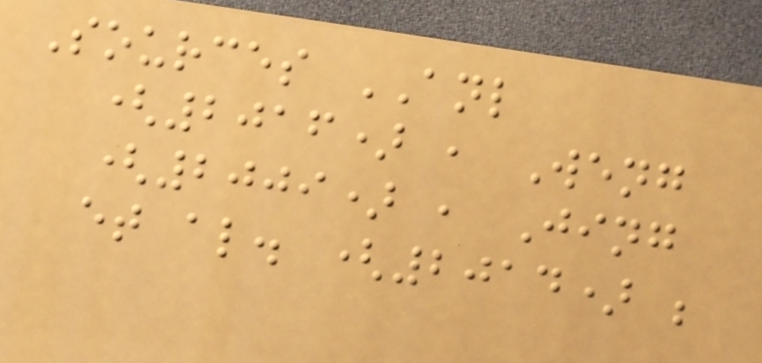Sources ANL
(2016) , Weng
(2009) , Jing
et al. (2014) ;
